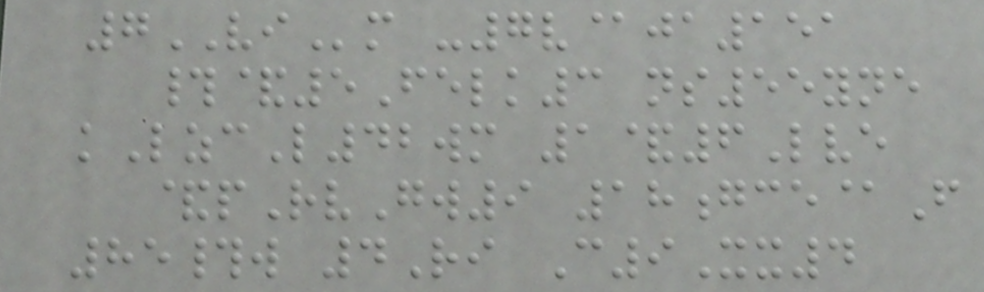7VIm -7v@ja151
#&5Felk3 ns55yne
kLzcL42wm 1&6Lve
&pRvGw9 18gce@F
85#w 4Ri C9Xx4
